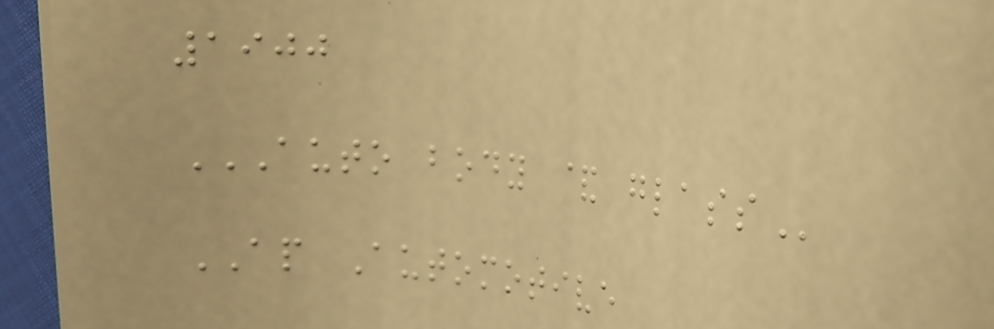1900
AUTO BODY & GLASS
AP Automotive
